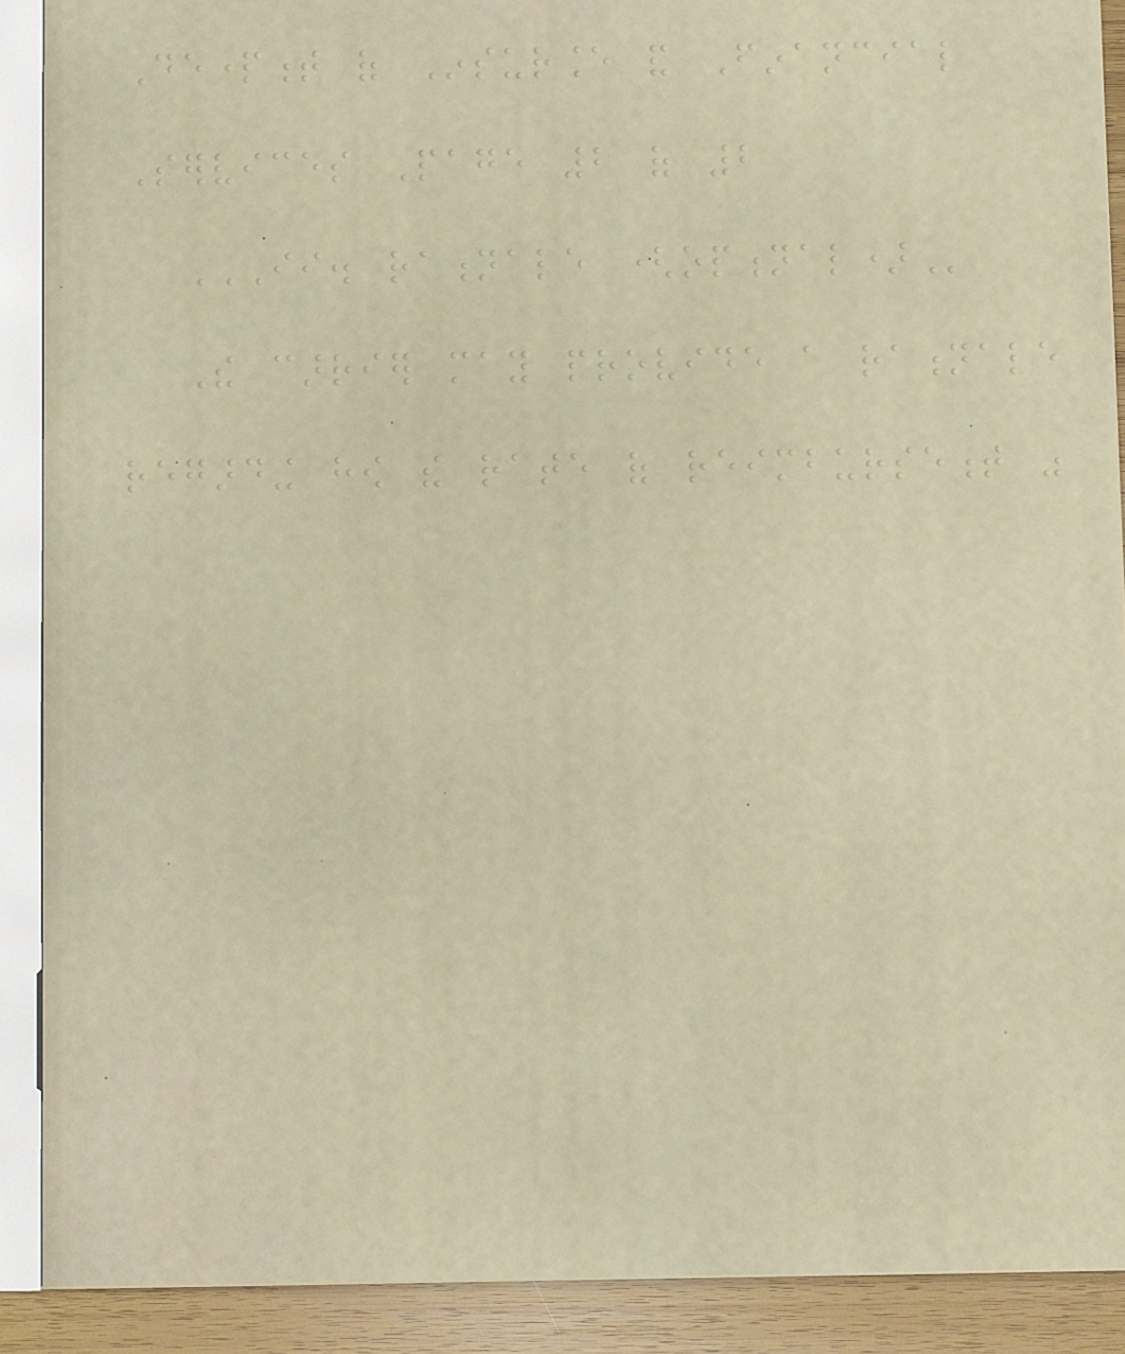Department of Insurance and Financial
Services Page 2 of 2
II. RATIONALE (OPTIONAL)
The carrier may provide a rationale
regarding how the rate of reimbursement was
